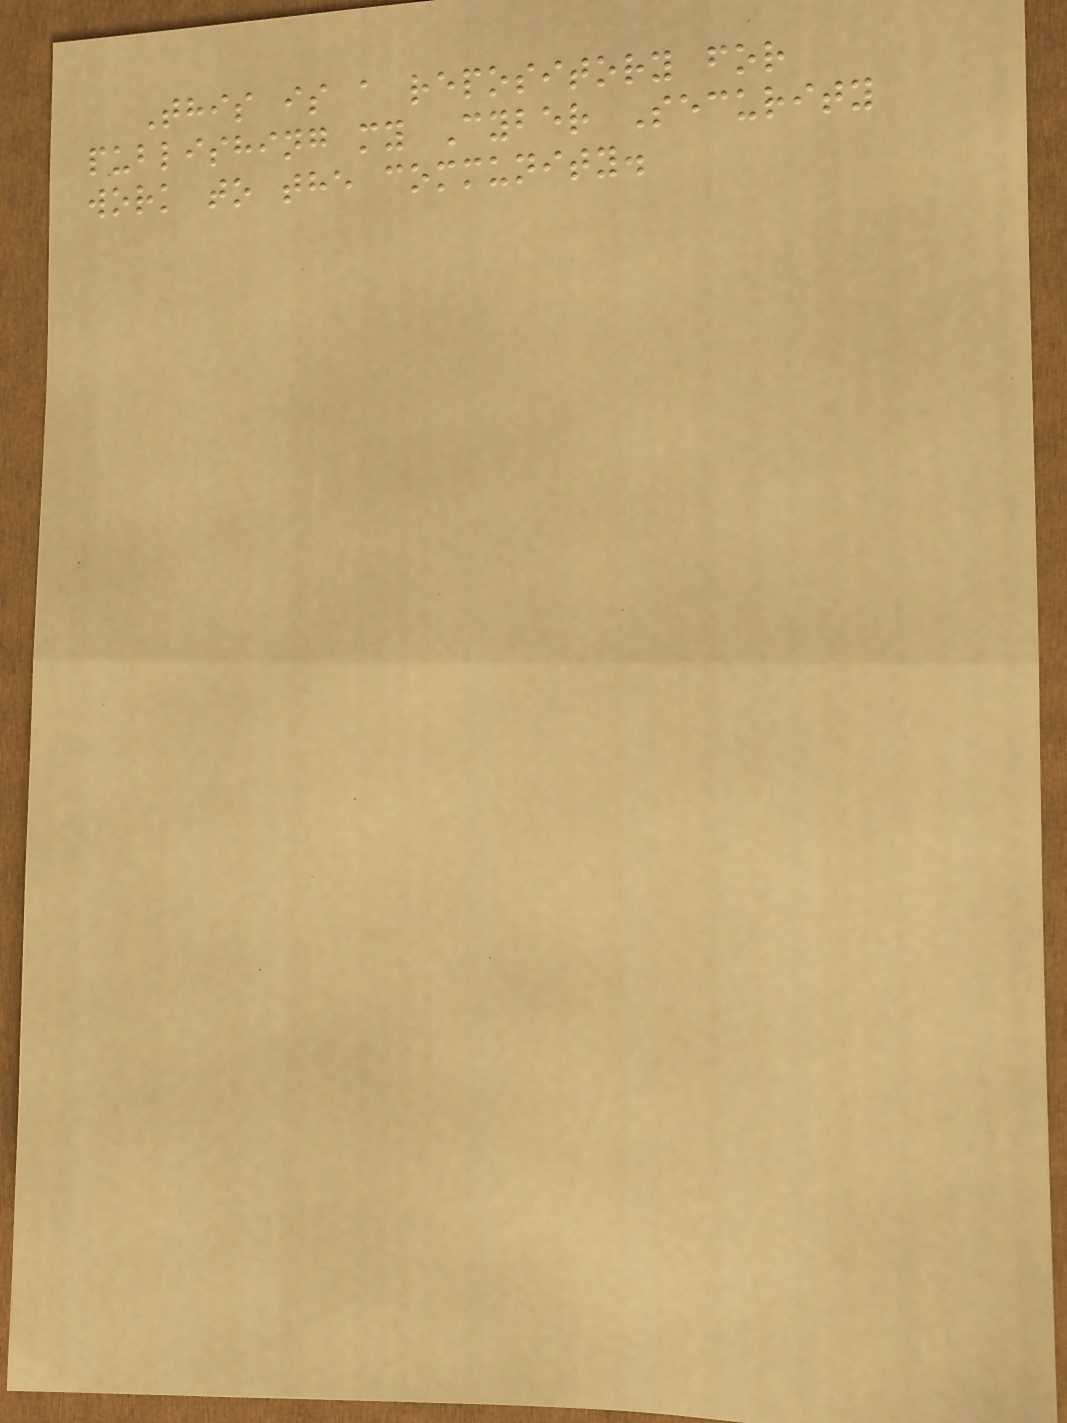This is a repository for
publishing my Cyber Security
work to the community.
